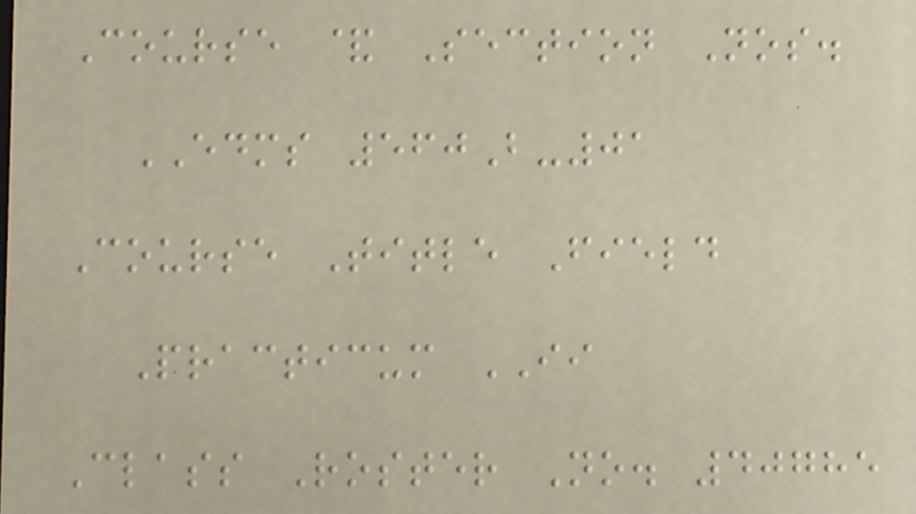Course & Section Nos.
EDMS 560B-01
Course Title Field
Practicum II
Class Roster No. 40785
